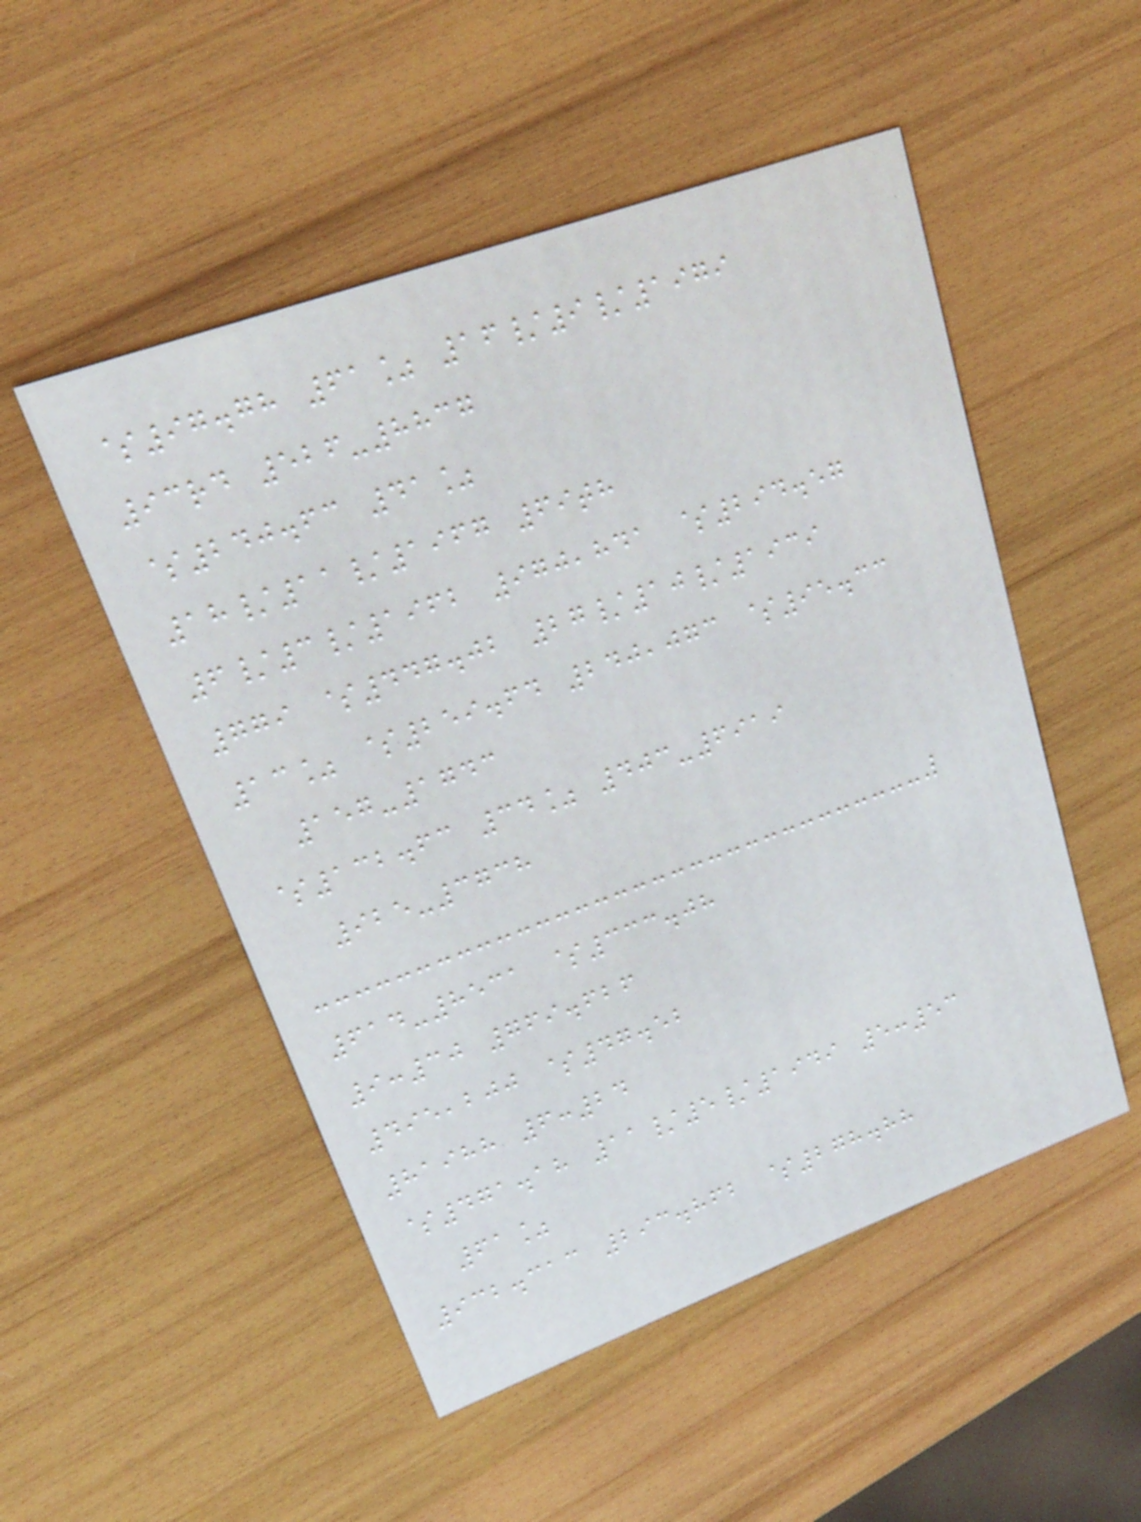$97.78 61% 16/9/1979
93rd 526-8837
$240.63 41%
18/11/1967 69th
6/3/1962 970,841 $294.57
779 $447.02 27/10/1939
13% $259.64 240,073 $95.33
157-1743
$132.63 34% 403-6919
925-3738
614-8531 $333.08
9:30 769.626
495,200 $47.52
81988 6:24
$471.18 11/5/1949 5:53
61%
932.313 293.862 $278.88
